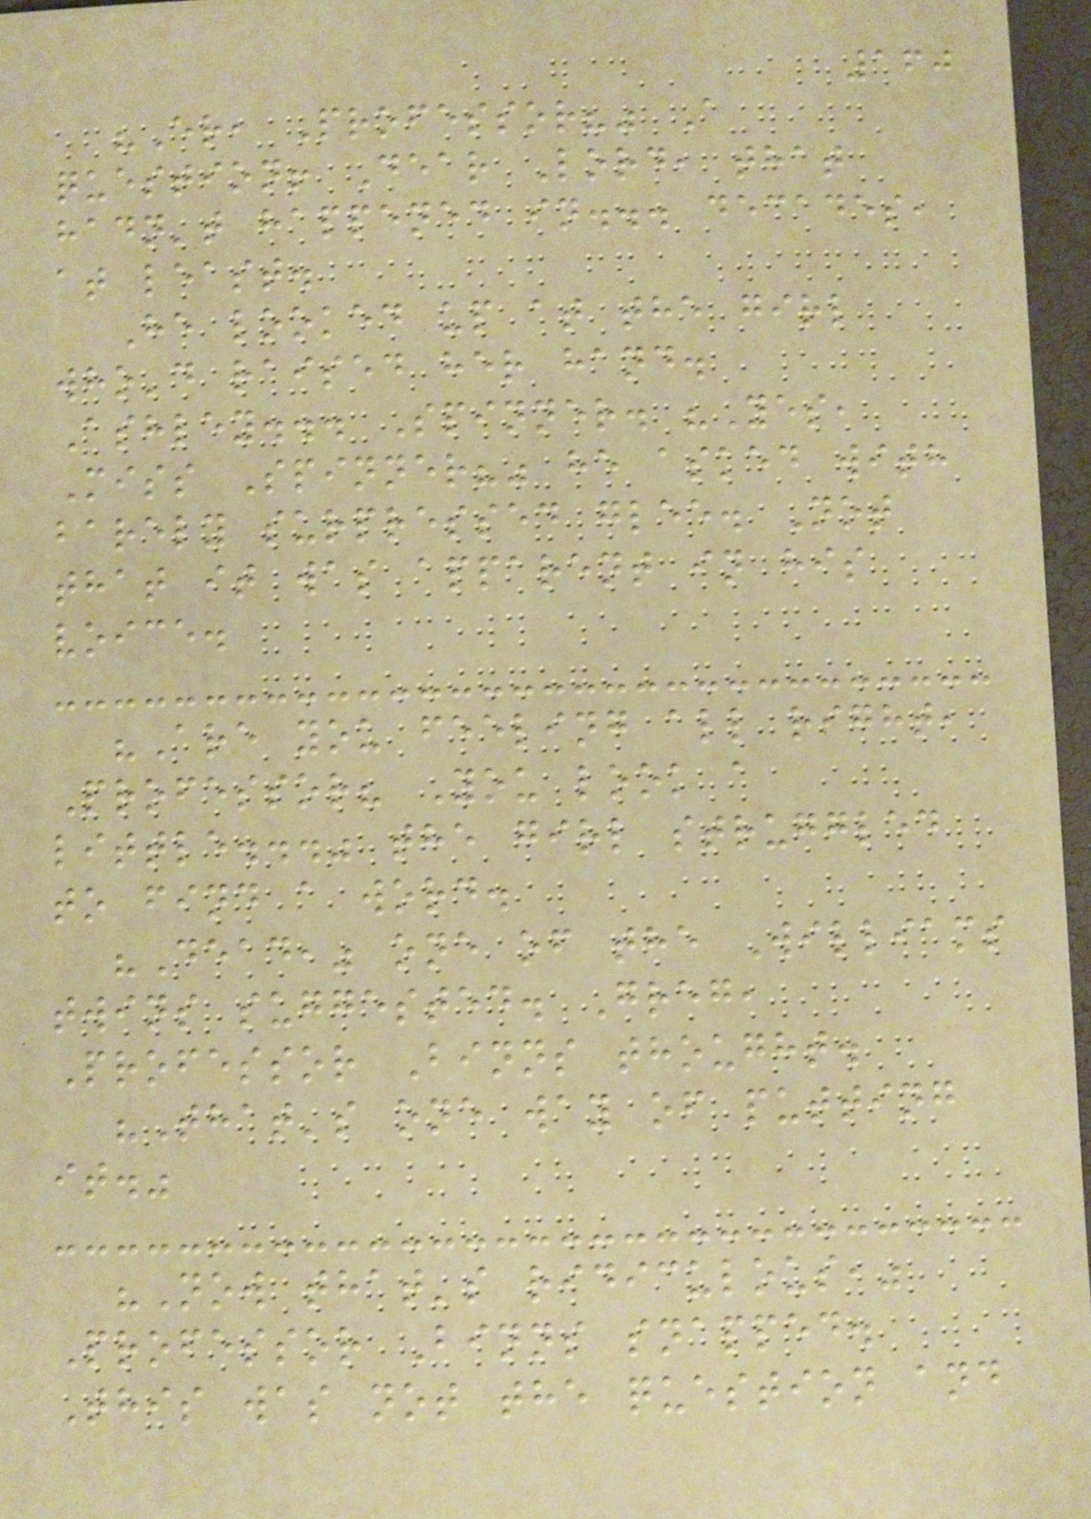160
"Er, Professor?" A
question! Dear Lord, that
hadn't happened in... decades,
at least.
He looked up at the girl
who'd raised her hand.
Ashley... Spinner. "Yes,
Miss Spinner?" he asked with
barely surpressed glee. Not
that it was apparent in his
voice.
"Are you feeling all right,
Professor? You look a
little..." the girl struggled
to find a word.
"Dead," one of the Williams
twins suggested. Greg,
Professor Binns thought.
"That's one way of putting
it."
"Now that's ridiculous,"
Professor Binns snapped.
This was not the question and
